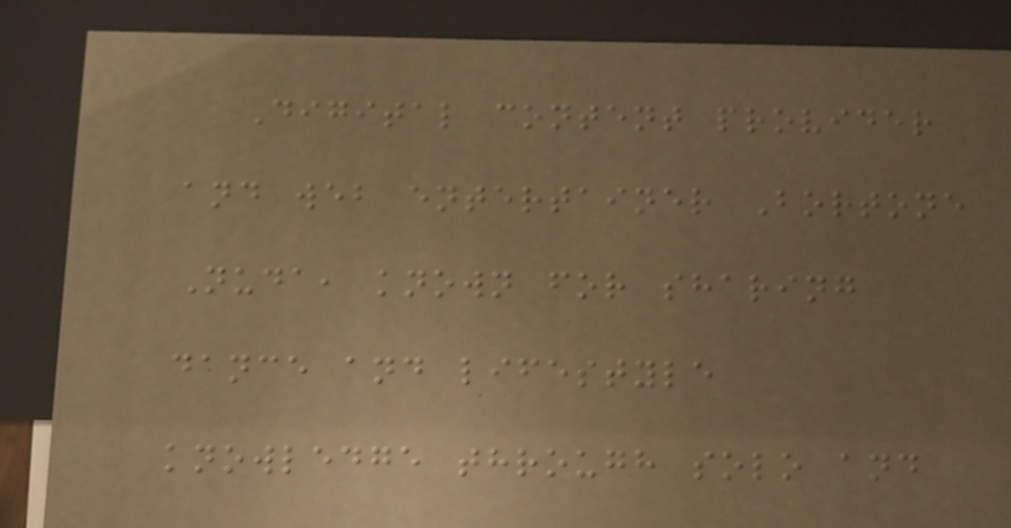Digital content provider
and web entertainer Bortone
Nuda, known for sharing
dance and lifestyle
knowledge through solo and
